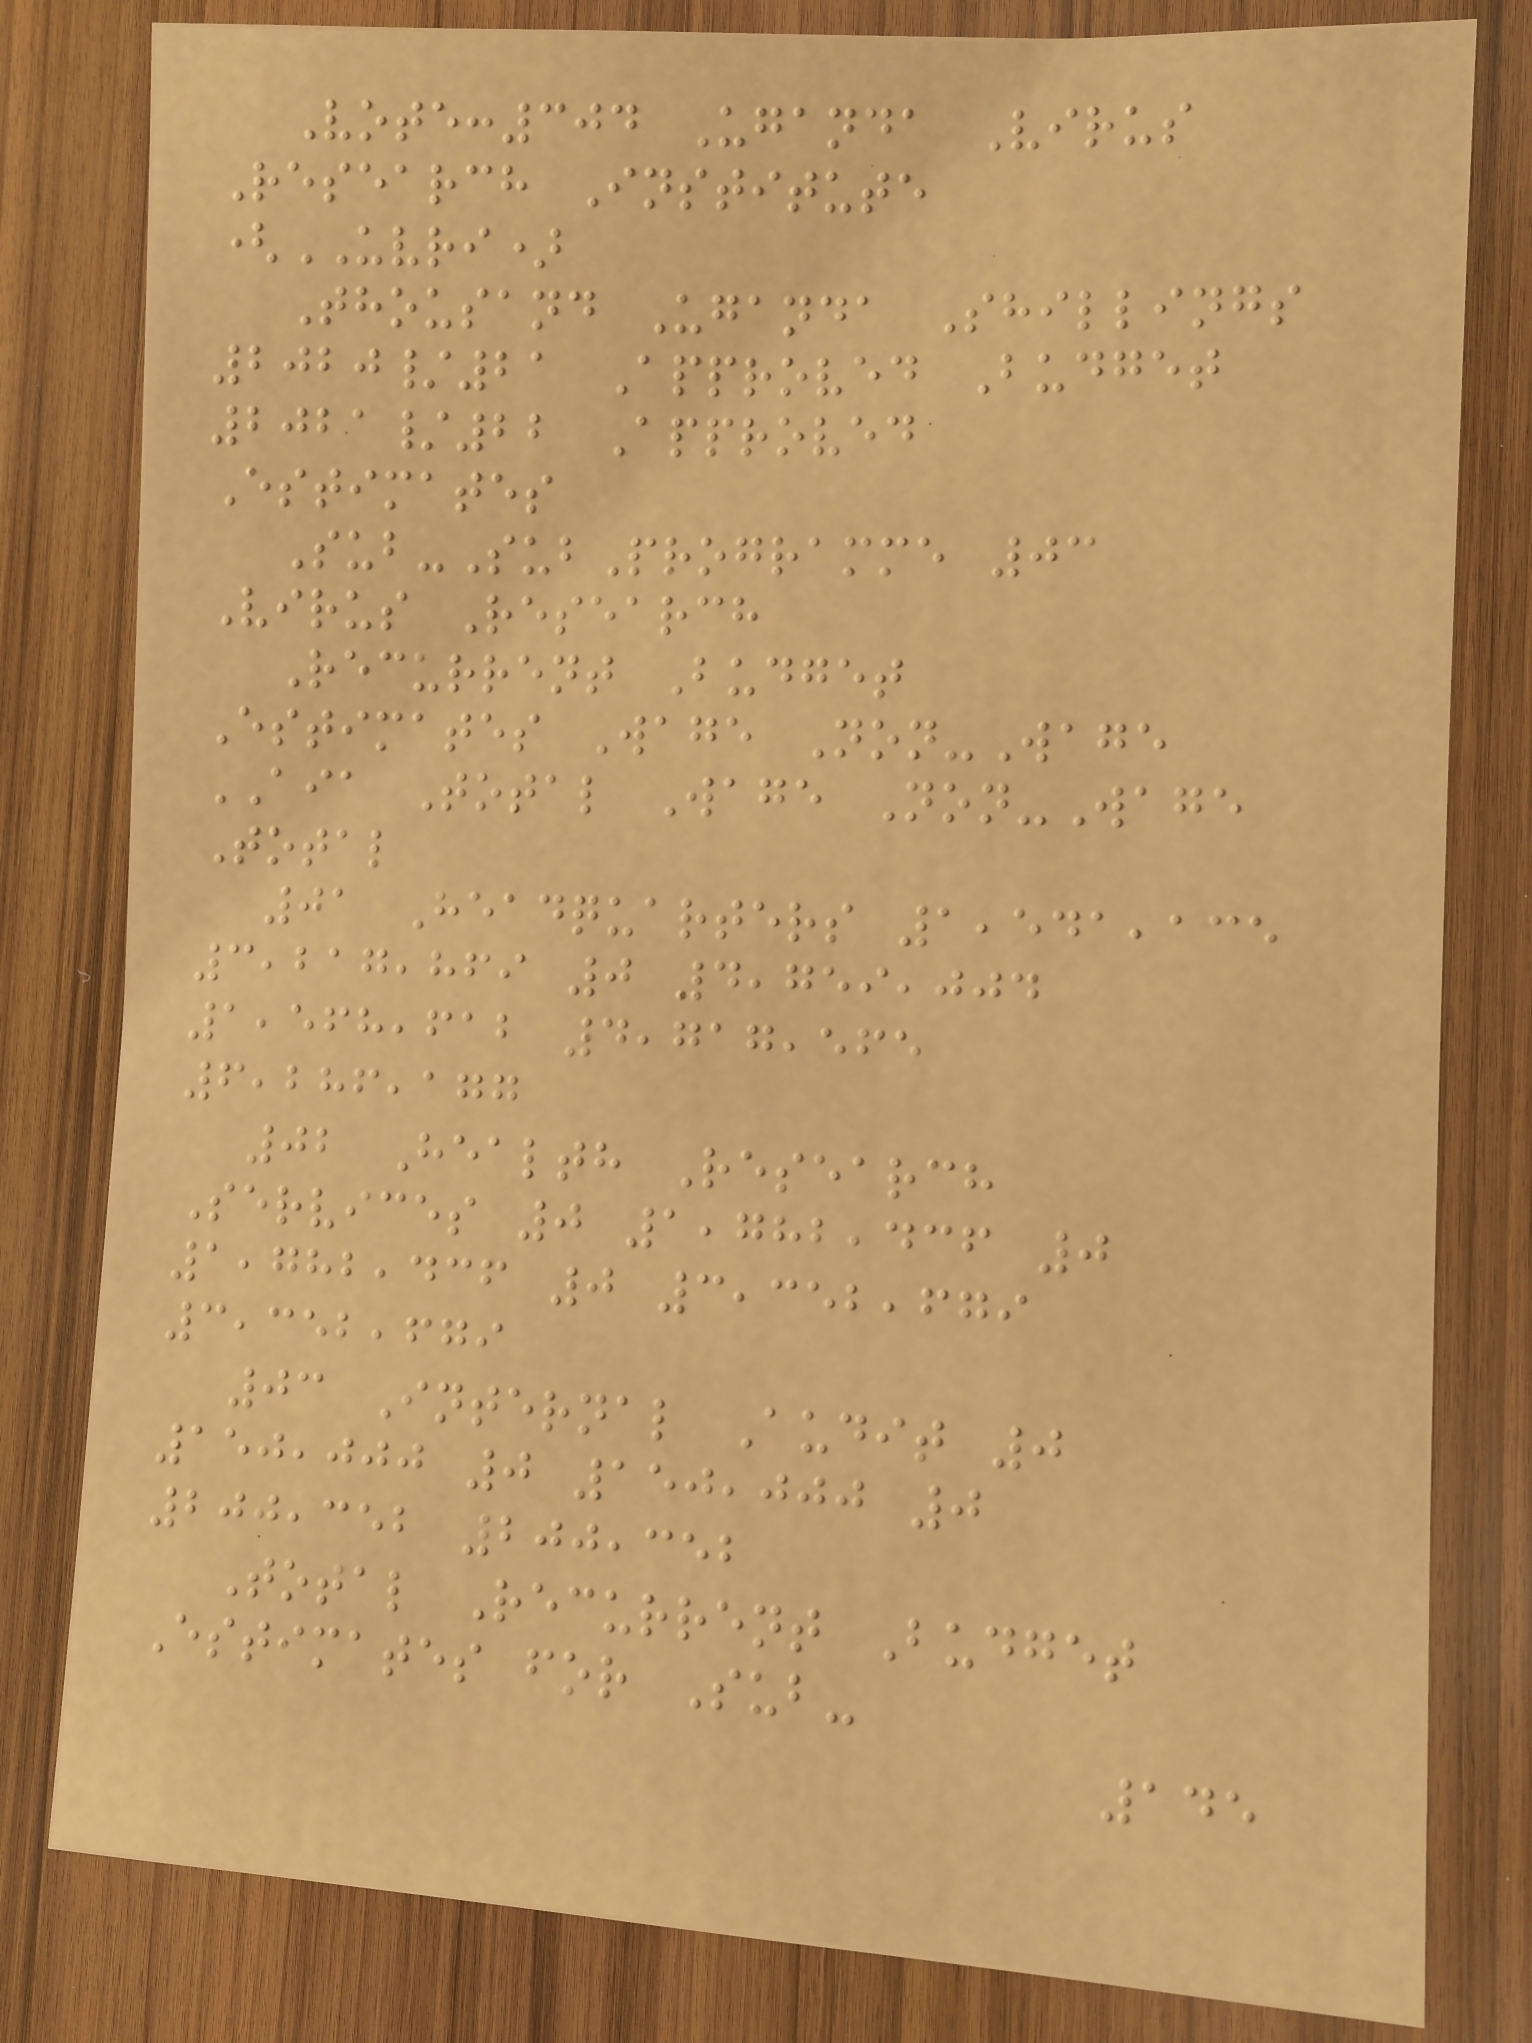Vote:304 Uganda Virus
Research Institute
(UVRI)
Thousand Uganda Shillings
2020/21 Approved Budget
2021/22 Approved
Estimates
Sub-SubProgramme 03
Virus Research
Recurrent Budget
Estimates Wage Non-Wage
AIA Total Wage Non-Wage
Total
01 Headquarters 1,541,135
3,217,869 0 4,759,004
1,568,612 4,717,565
6,286,177
02 Health Research
Services 0 1,782,436 0
1,782,436 0 3,352,679
3,352,679
03 Internal Audit 0
150,000 0 150,000 0
200,352 200,352
Total Recurrent Budget
Estimates for Sub-
145
